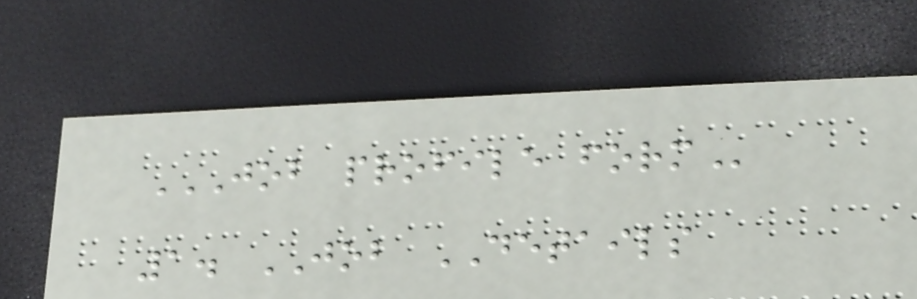JOB PROFILE FORM
1. JOB DETAILS
